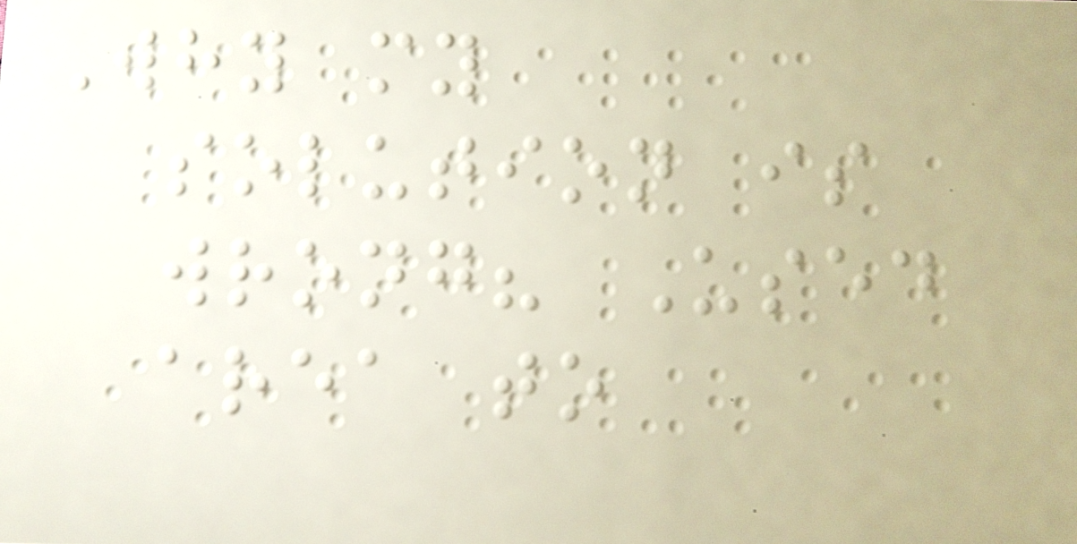Why my
solution is
wrong? Used
area to
